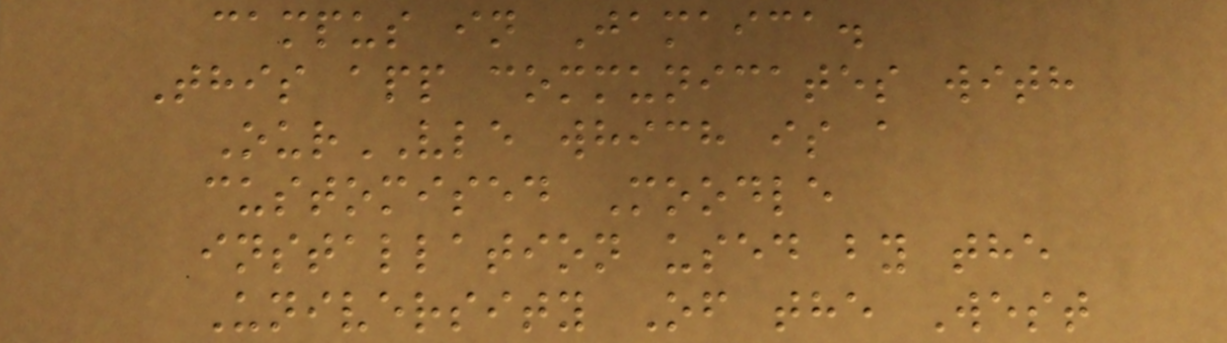campus in Jamaica.
This app communicates with
OurVLE which is a
customised Moodle
installation used by the
University Of the West
